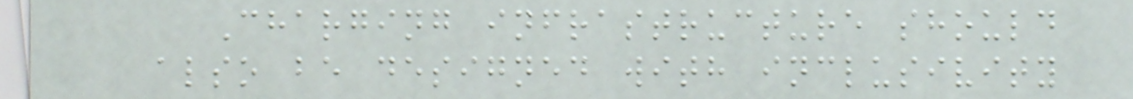Charging infrastructure should
also be designed with inclusivity
